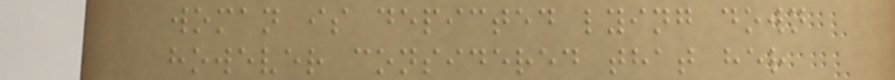woman is depicted lying down
however considered that her
